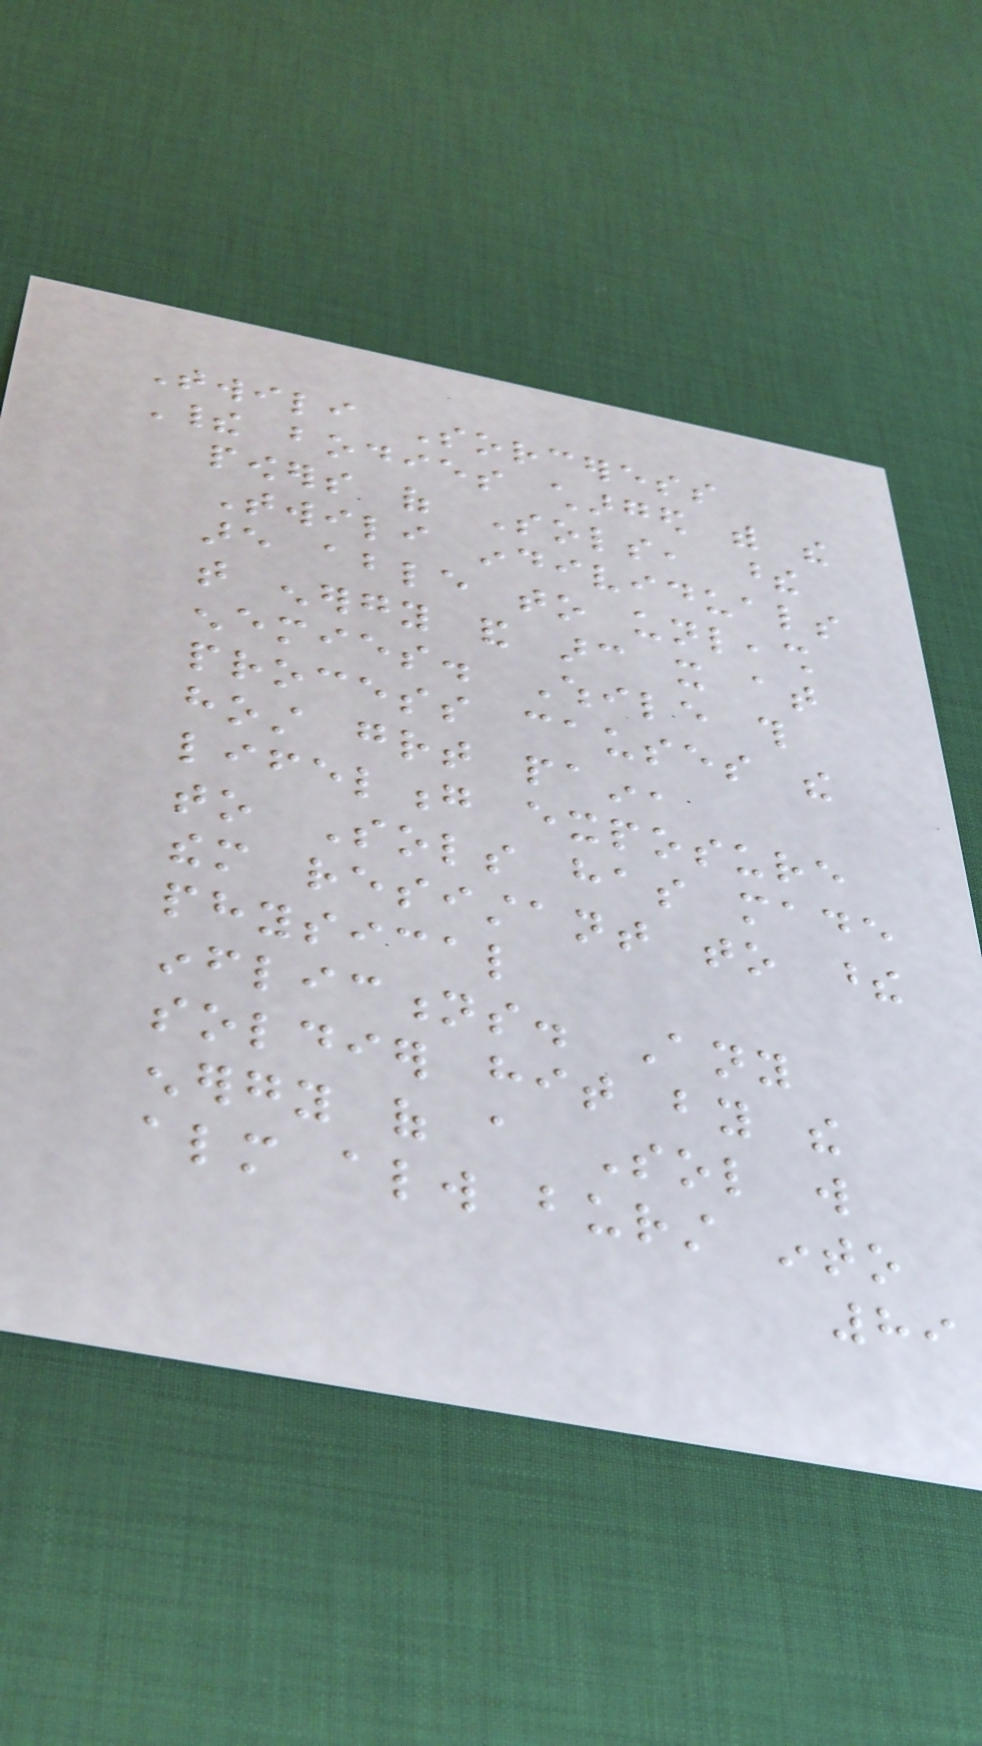Twili Sorceress
Their bodies charged with the
powers of Sols, these
Twili individuals
are able to unleash
that energy and arc it at
enemies. While this
process causes the
host great pain,
lifelong exposure
to Sols has made
them resistant to these
physical
inflictions. Any
soldier hit by the
energy of a Sol will
almost always burst into
89
